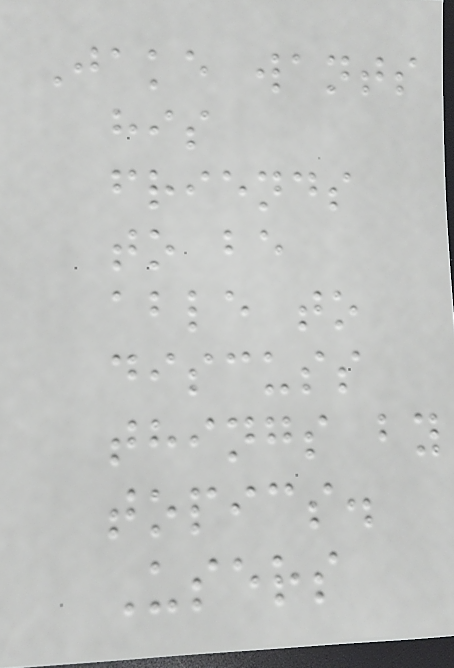Jake wants
his
friends
to be
able to
discuss
things by
topics.
Users
